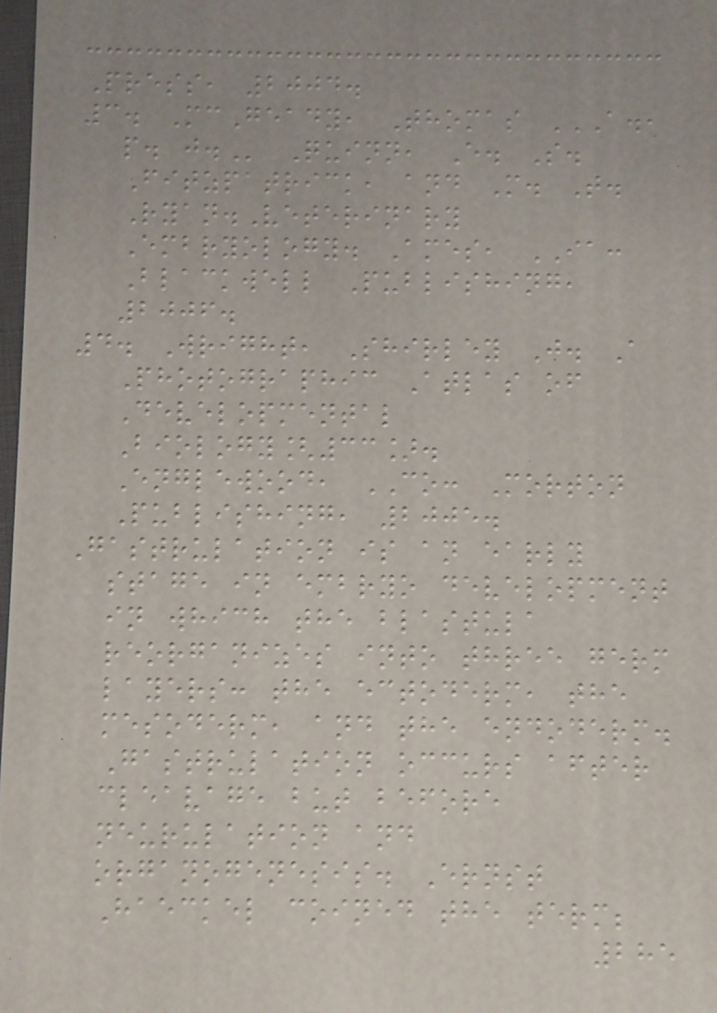Press, 2004.
3. McGeady, Thomas A.,
P. J. Quinn, E. S.
Fitzpatrick, and M. T.
Ryan.Veterinary
Embryology. Ames, IA:
Blackwell Publishing,
2006.
4. Wright, Shirley J. A
Photographic Atlas of
Developmental
Biology[33].
Englewood, CO: Morton
Publishing, 2005.
Gastrulation is an early
stage in embryo development
in which the blastula
reorganizes into three germ
layers: the ectoderm, the
mesoderm, and the endoderm.
Gastrulation occurs after
cleavage but before
neurulation and
organogenesis. Ernst
Haeckel coined the term;
285
